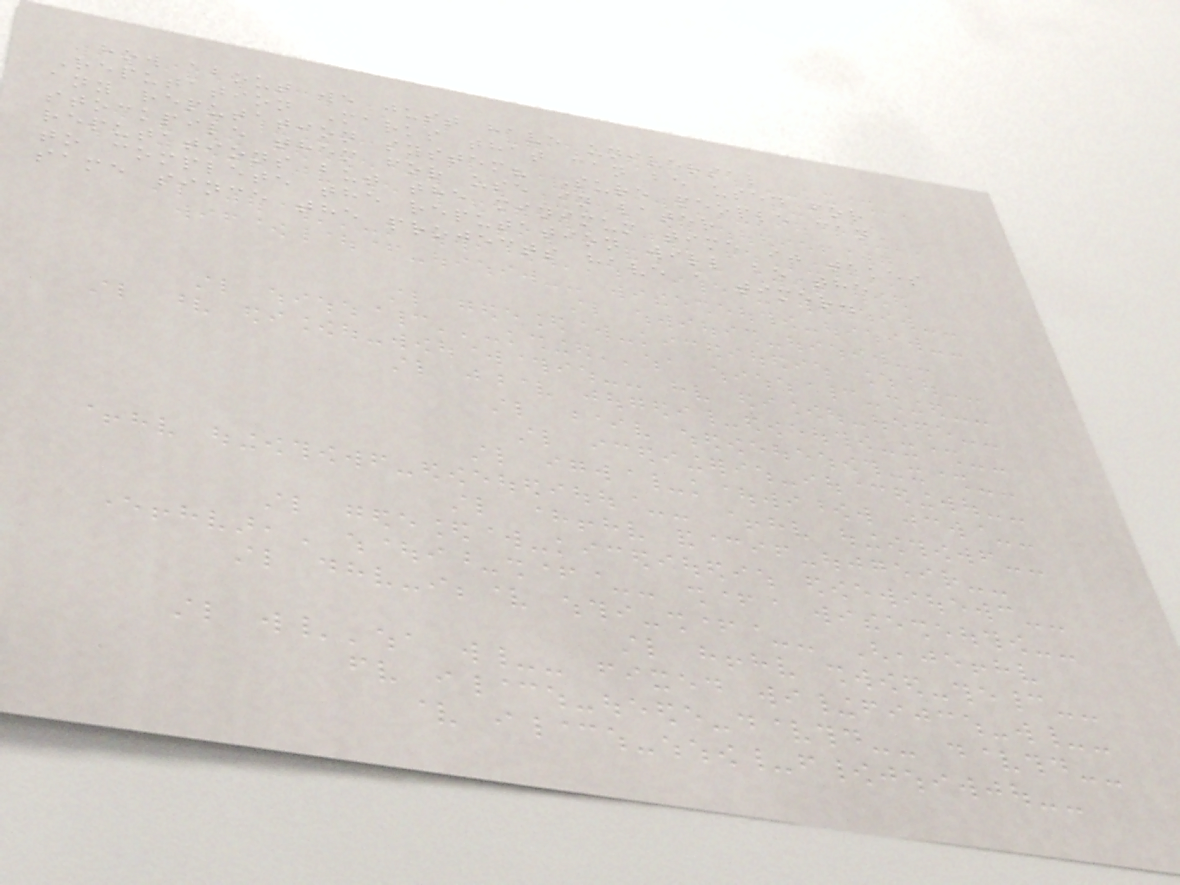how about we just have universal
Reputation Marks that can be used for
any reputation system? Sure people can
stockpile them for use in later
reputations but the minimum time it takes
to complete the reputation will be the
same since the projects have a timer.
